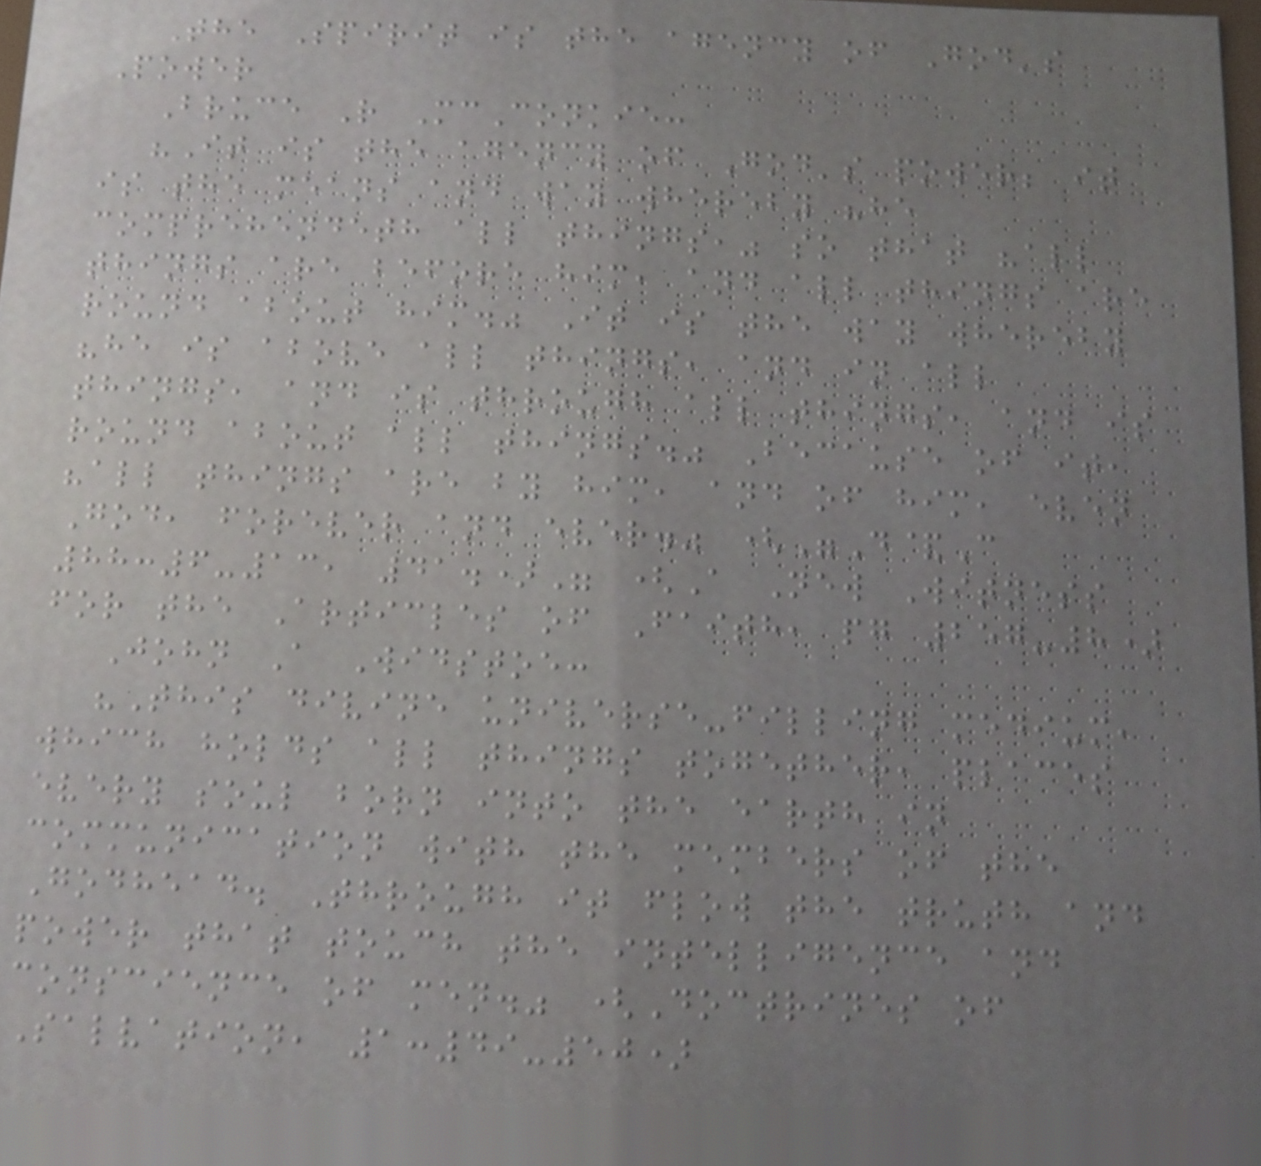The Spirit is the agency of God's
Power
Bruce R McConkie:
"It is the agency of God's power; it
is the means and way whereby "he
comprehendeth all things," so that "all
things are before him, and all things are
round about him." It is the way whereby
"he is above all things, and in all
things, and is through all things, and is
round about all things." Because of it,
"all things are by him, and of him, even
God, forever and ever." ("D&C
88:6-13, 41.)" (A New Witness
for the Articles of Faith, pg 257-8)
John A Widstoe:
"This divine universe-filling medium,
which holds all things together, places
every soul born into the earth in
communication with the members of the
Godhead. Through it flow the truth and
power that touch the intelligence and
conscience of men." (Doctrines of
Salvation, 1:49-50)
